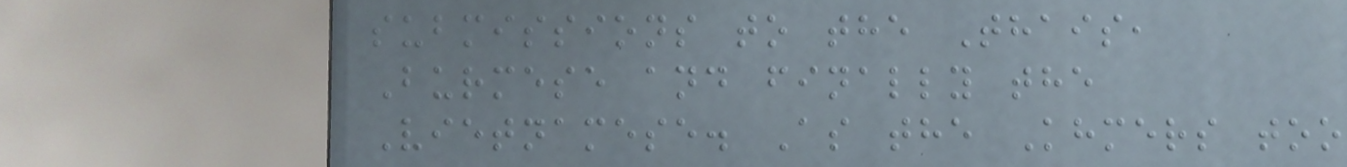submissions to the Thais,
Burmese and finally the
Vietnamese. As the Khmers too
